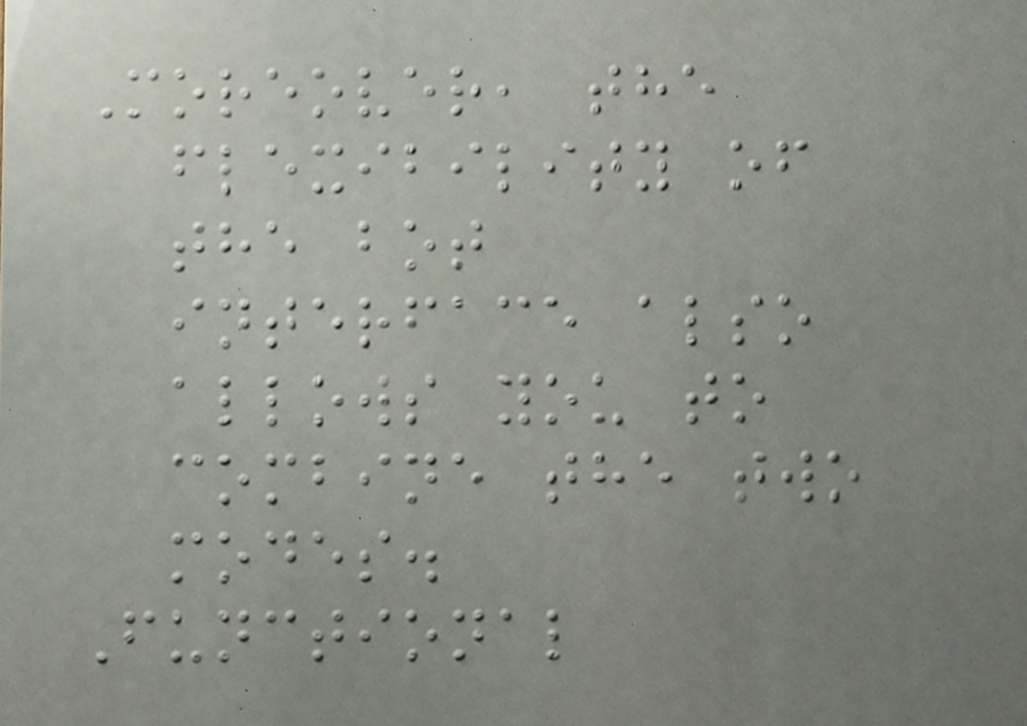Moreover, the
flexibility of
the bot
interface also
allows you to
combine the two
modes.
Functional
